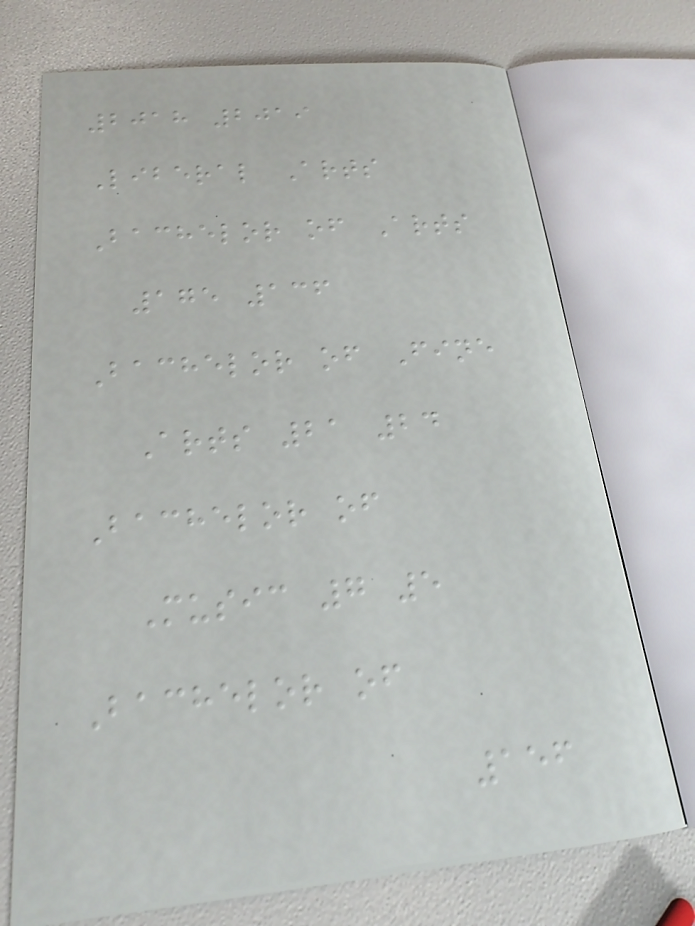2018 2019
Liberal Arts
Bachelor of Arts
175 136
Bachelor of Fine
Arts 21 24
Bachelor of
Music 7 5
Bachelor of
156
